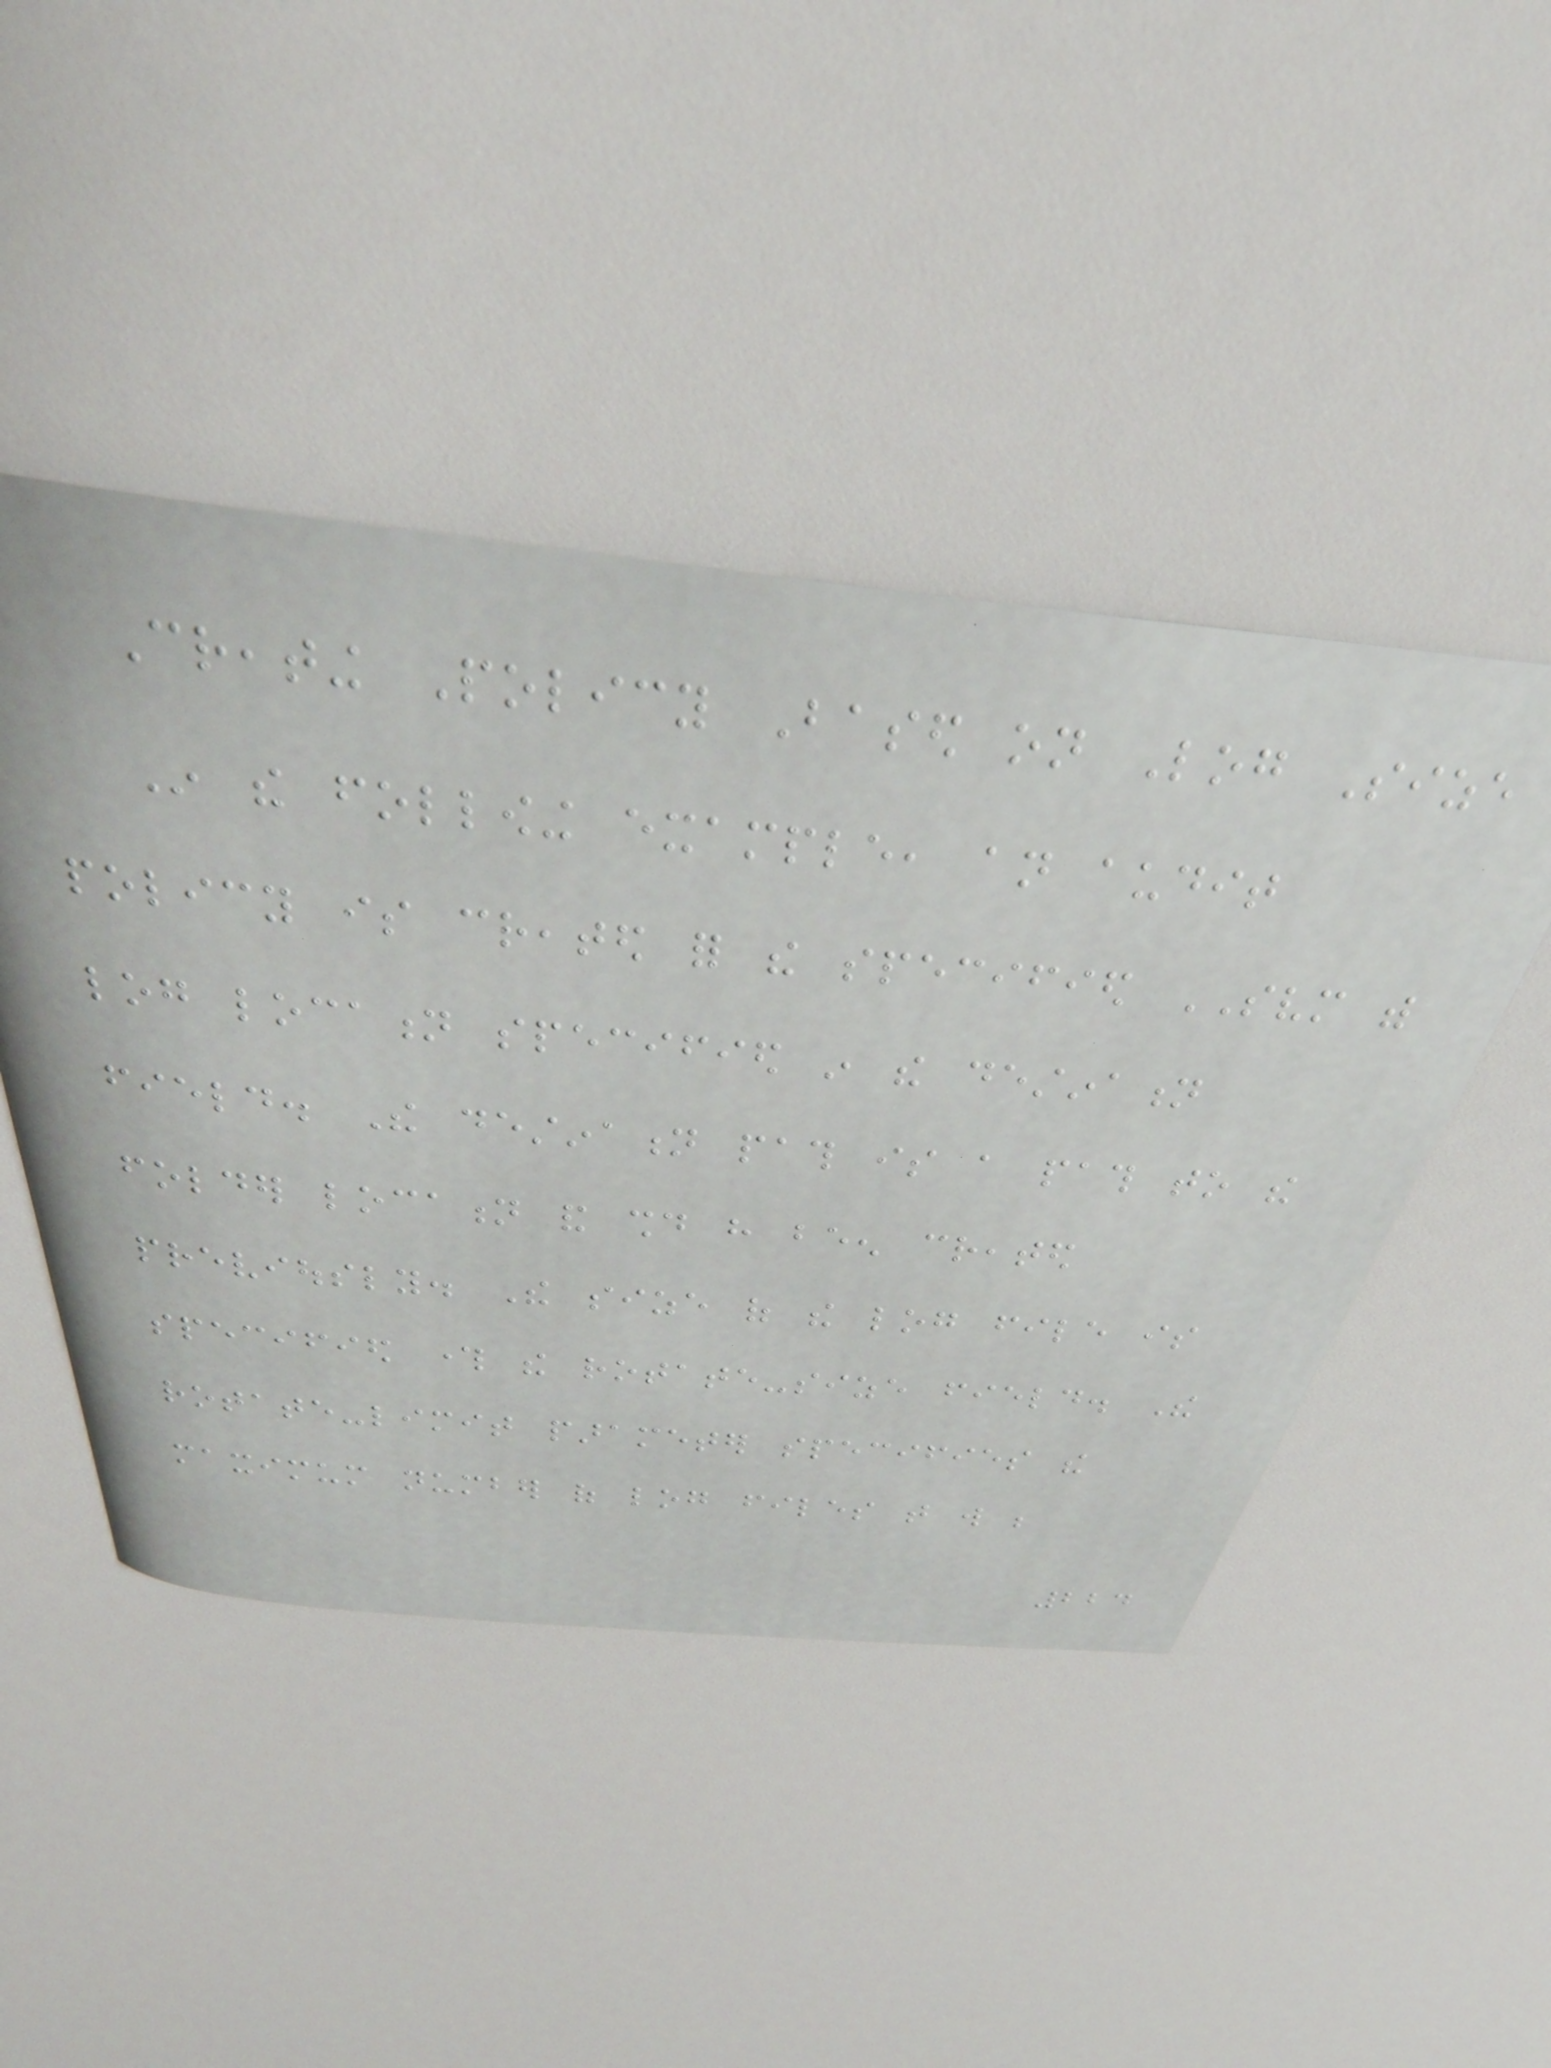Creating Policy Based on Log Size
In the following example, an audit
policy is created for the specified SVM with
log location specified in the destination
field. The destination path is a path to the
folder location and should have been created
previously. The size of the log file is
specified through the rotate-size field. The
rotate-limit parameter specifies the
maximum number of log files that will be
224
